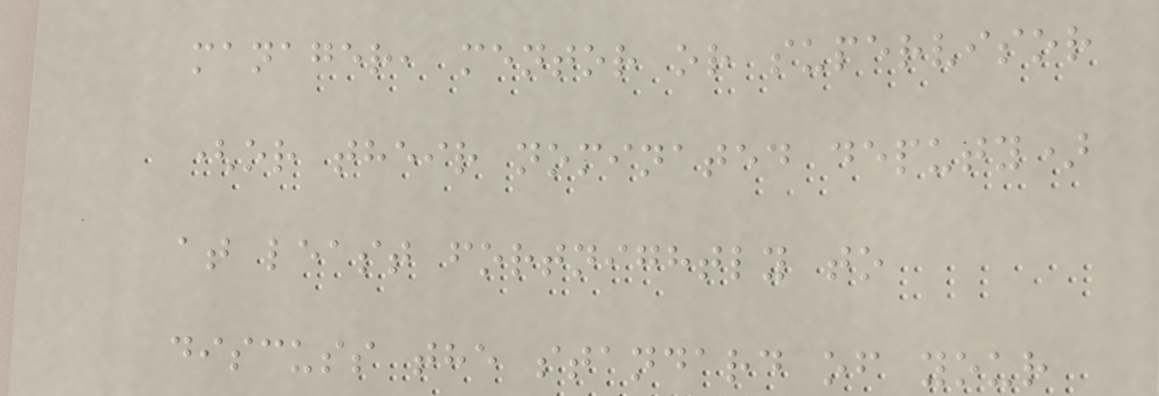manager, mentor or supervisor
(or their nominated deputy)
at least fortnightly to
discuss the standard of your
